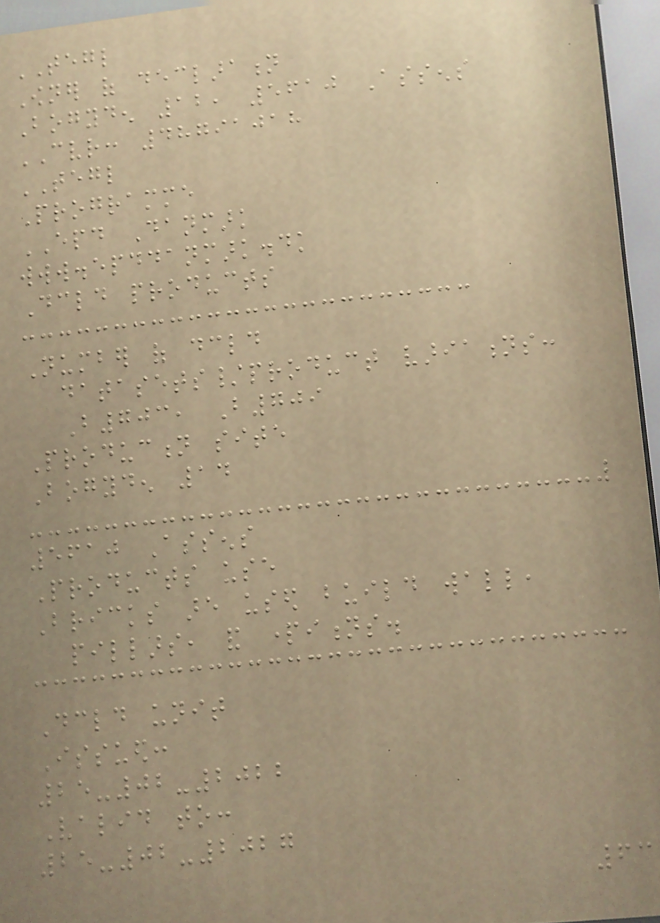TEGL
Owner of declaration
Bogyden 12, 5610 Assens
CVR: 48791018
TEGL
Programme
EPD Danmark
www.epddanmark.dk
Declared products
Number of declared
datasets/product variations:
B703, B709
Production site
Bogyden 14
5610 Assens
Products use
Bricks are used build wall,
pillars, and partitions.
Declared unit
Issued:
25-02-2022
Valid to:
25-02-2027
63
